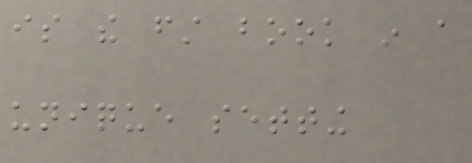is the first book in a
unique setting
